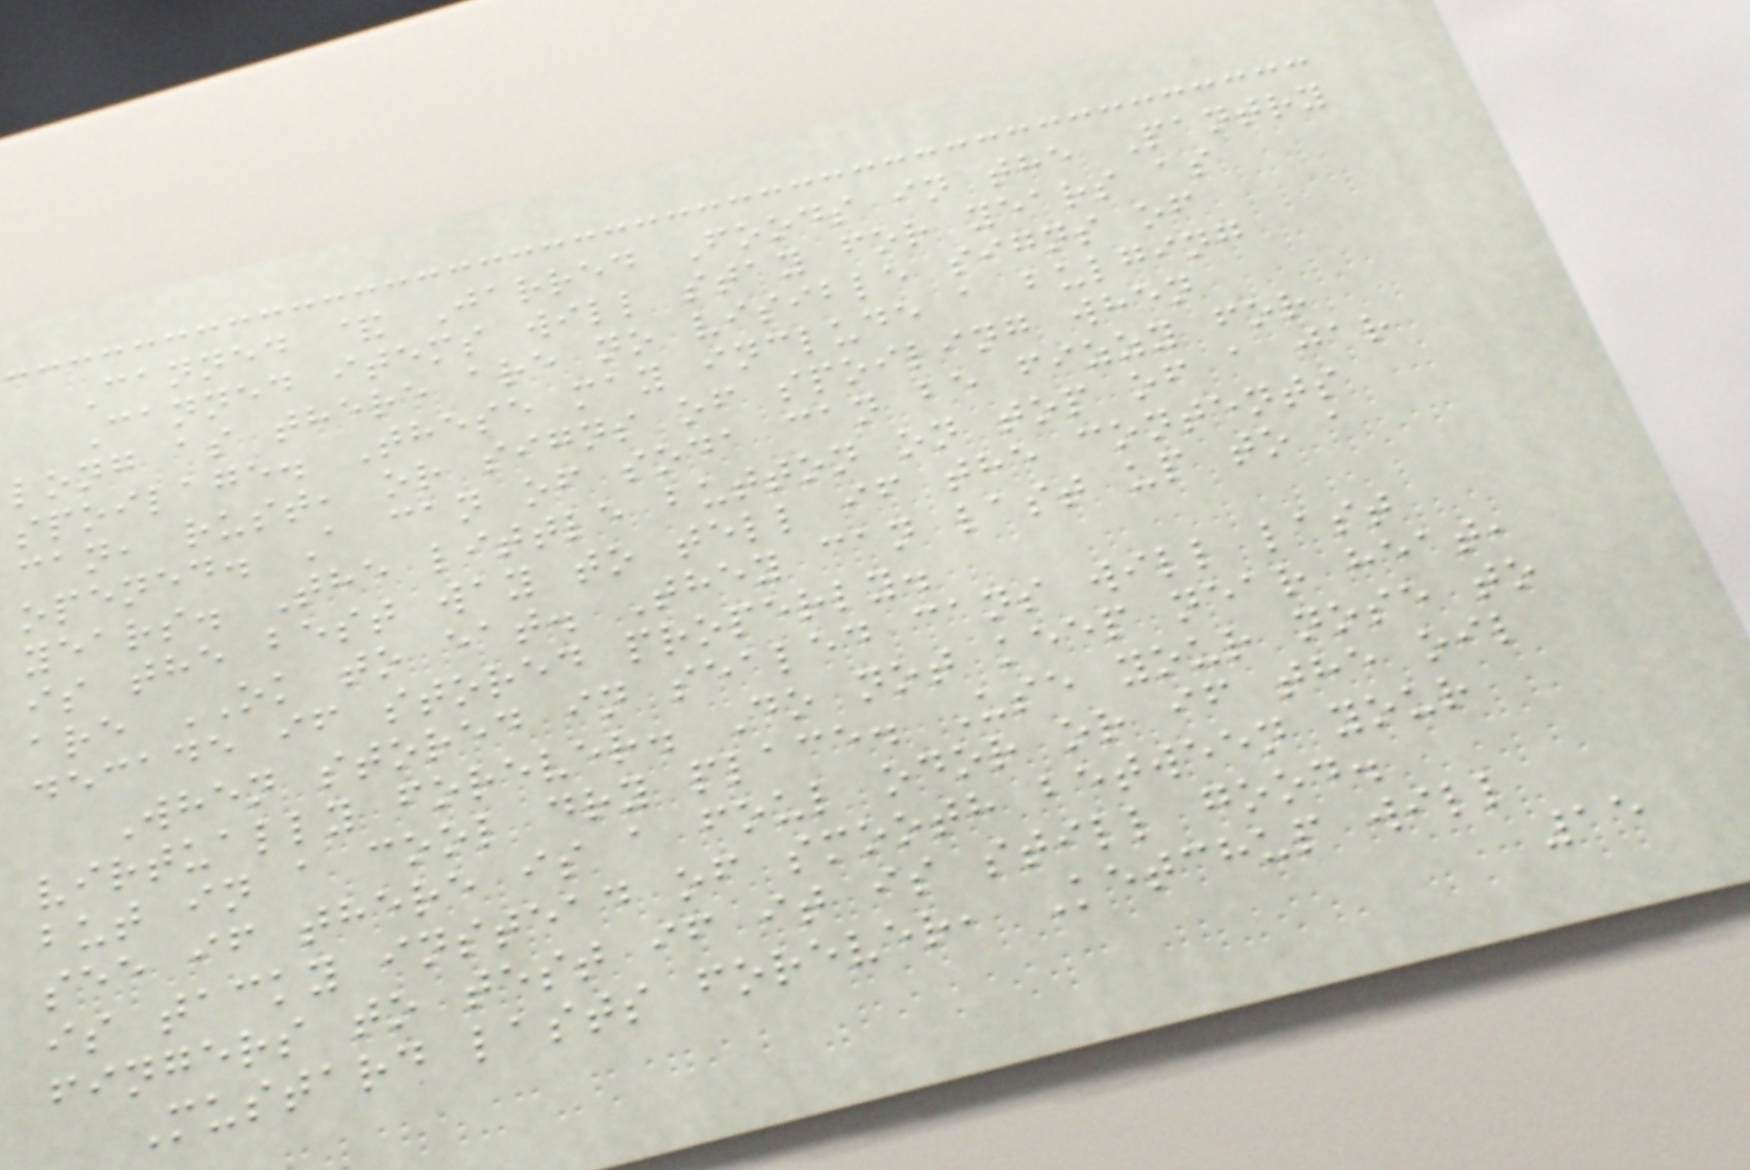Canned & Jarred Foods in the Pantry
Canned items will stay for years as
long as there are no visible signs of
spoilage. These may include a bulging
can, rust, or signs of spoiling when
opened. A can of soda can be fizzy for
years. The little button on top of a jar
is the best way to tell if the contents
are OK to eat. They can last up to a
decade if stored properly.
When stored in sealed cans will last
virtually forever. Do not keep near heat,
but in a cool dry place. Use your nose to
see if there is a foul odor or if the oil
is tacky instead of smooth between your
fingers to test if it is still good.
Mustard lasts forever, Ketchup will
15
